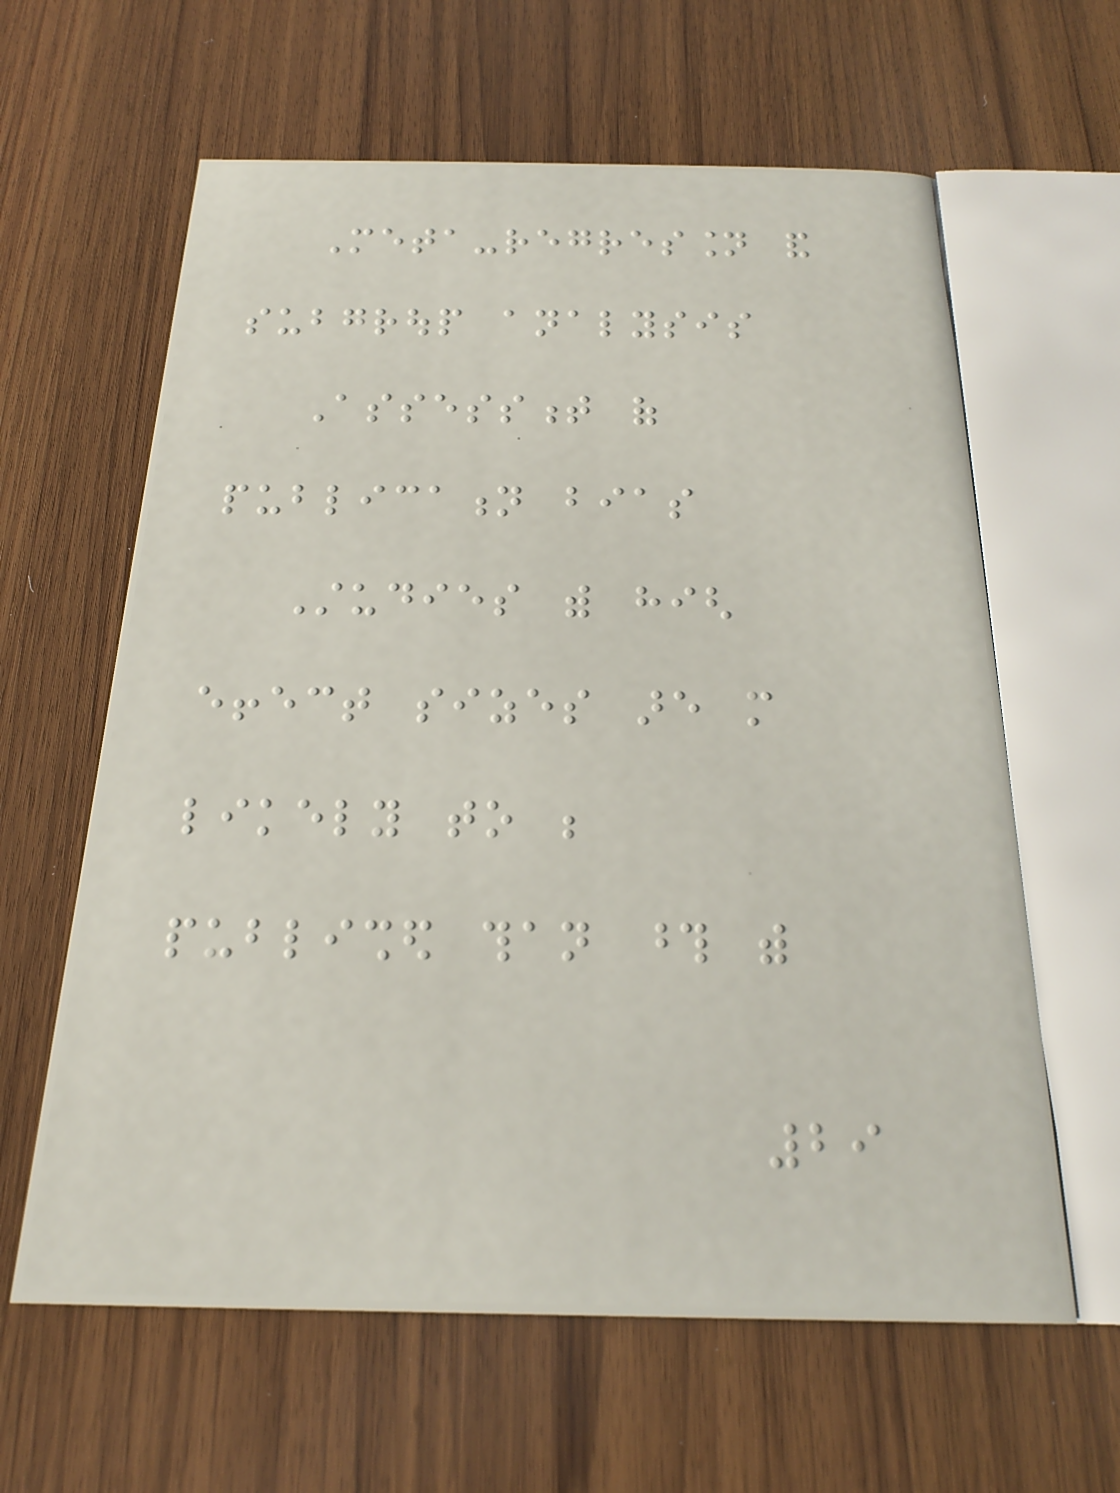Meta-regression and
subgroup analysis
Assessment of
publication bias
Studies with high
effect sizes are more
likely to be
published than those with
29
